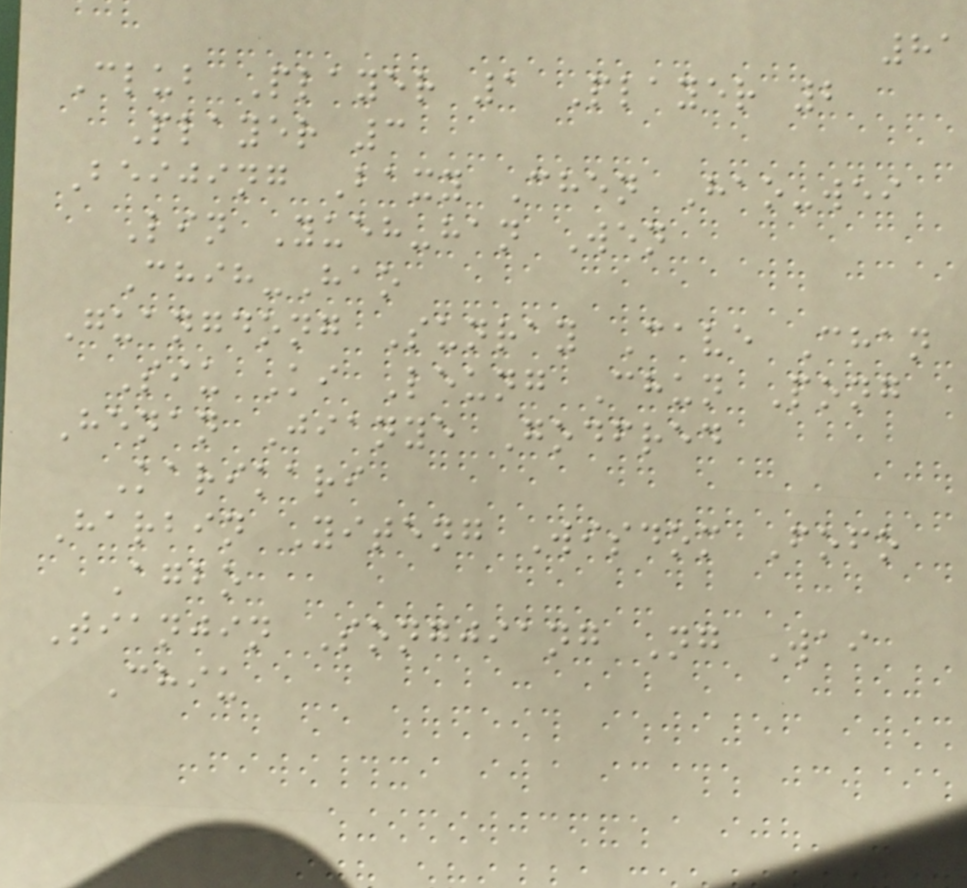81
Club Player 1 Player 2
Player 3
Beijing Baxy Chen Hao-wei
Lin Yueh-han Wen
Chih-Hao
Guangdong Sunray Cave Chan
Siu Ki Leung Chun Pong
Henan Jianye Godfred
Karikari
Harbin Yiteng Wisdom Fofo
Agbo
Tianjin Songjiang Ng Wai
Chiu
